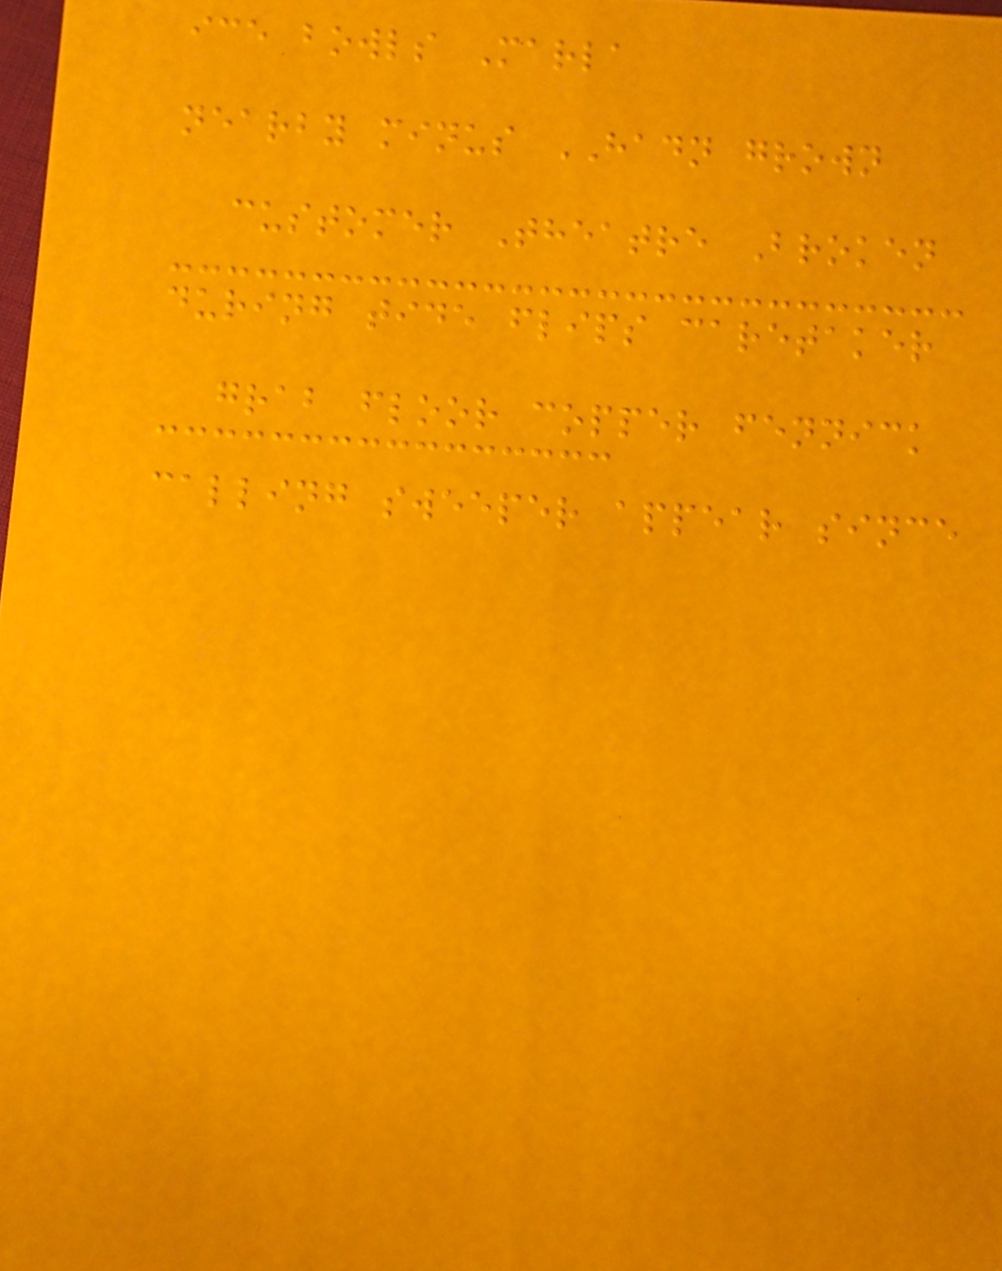ice bowls Marla
nearby minus HADN grown
customer Theatre Broken
during tide flips caretaker
grab floor copper fennick
calling sweeper appear since
